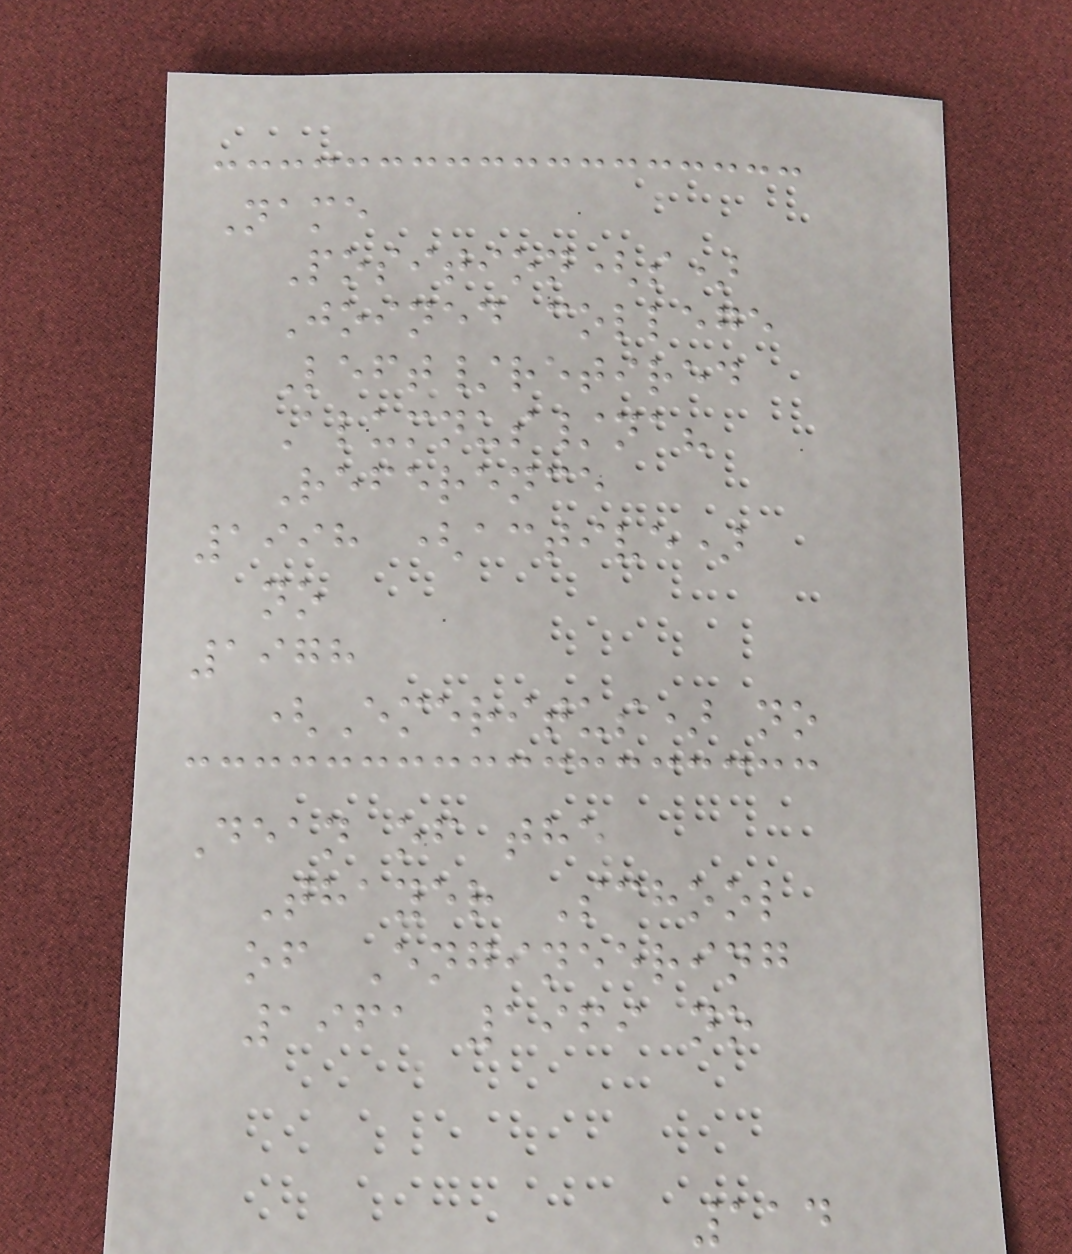Name
Position(s)
Joined college
Left/retired
Alumnus/na?
Reference
1998 (active)
no
1978
(Emeritus) no
Dean of the
Thayer School
of Engineering
1961 1969 no
114
